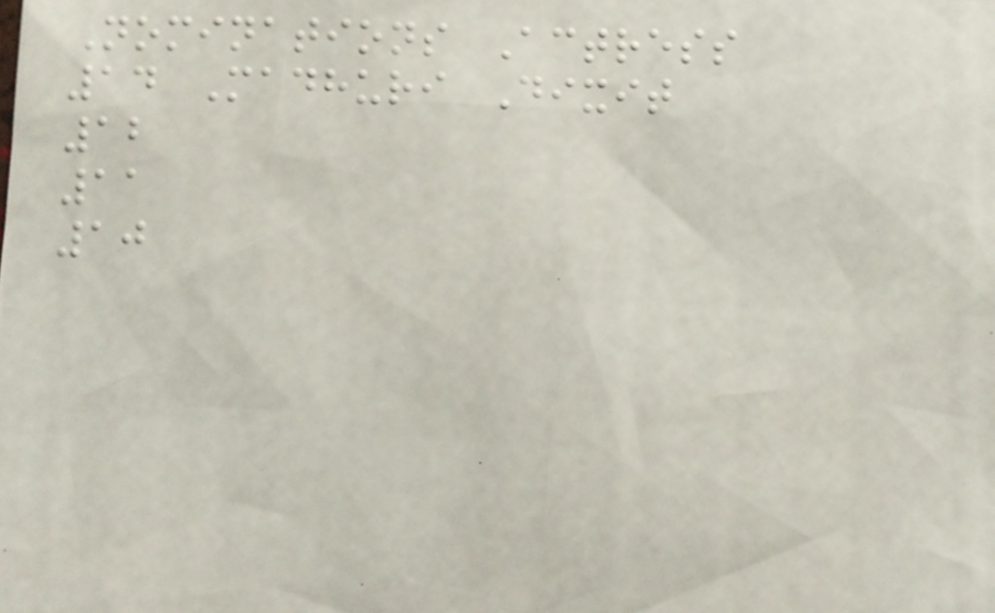Nominations Actress
14 Madhuri Dixit
12
11
10
